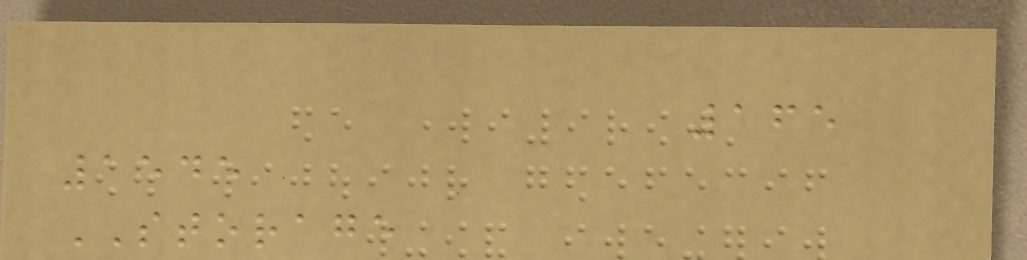165
1545
STORAGE
